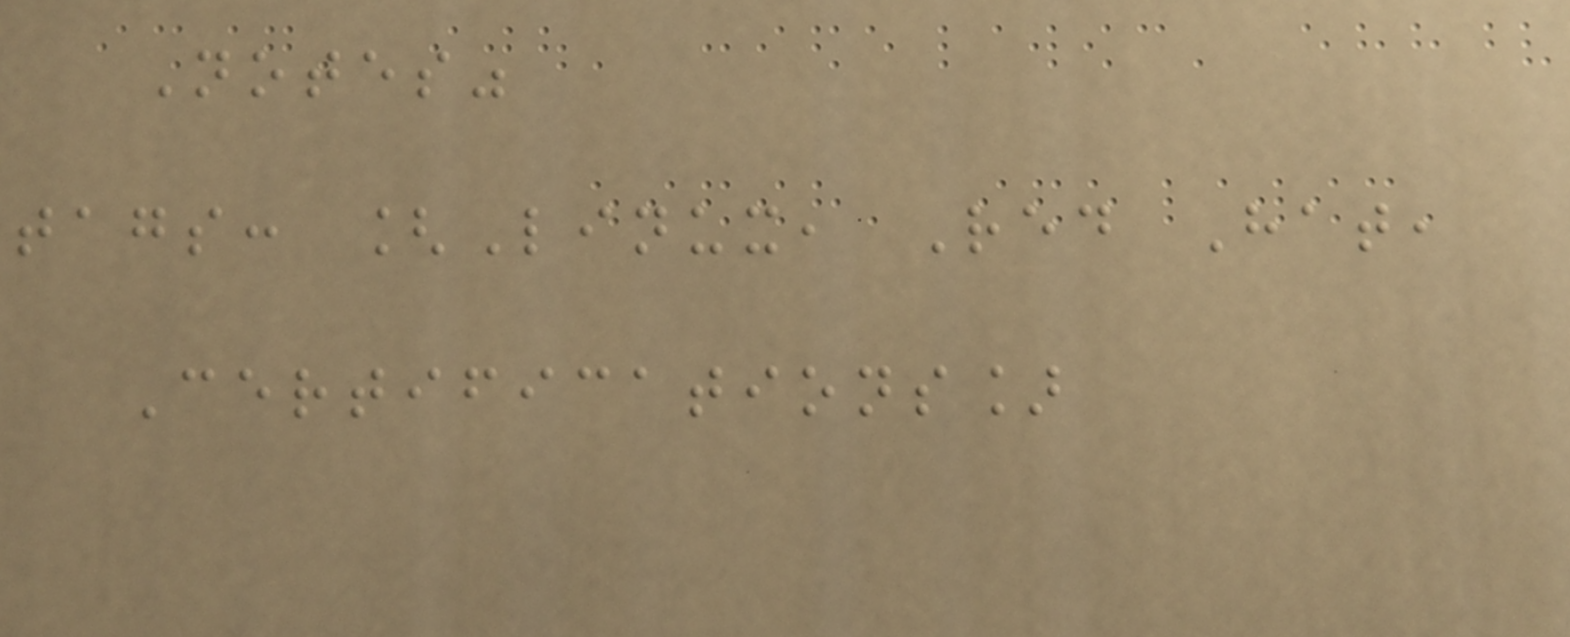Notes"
tags: [Linux, Red Hat,
Certifications]
